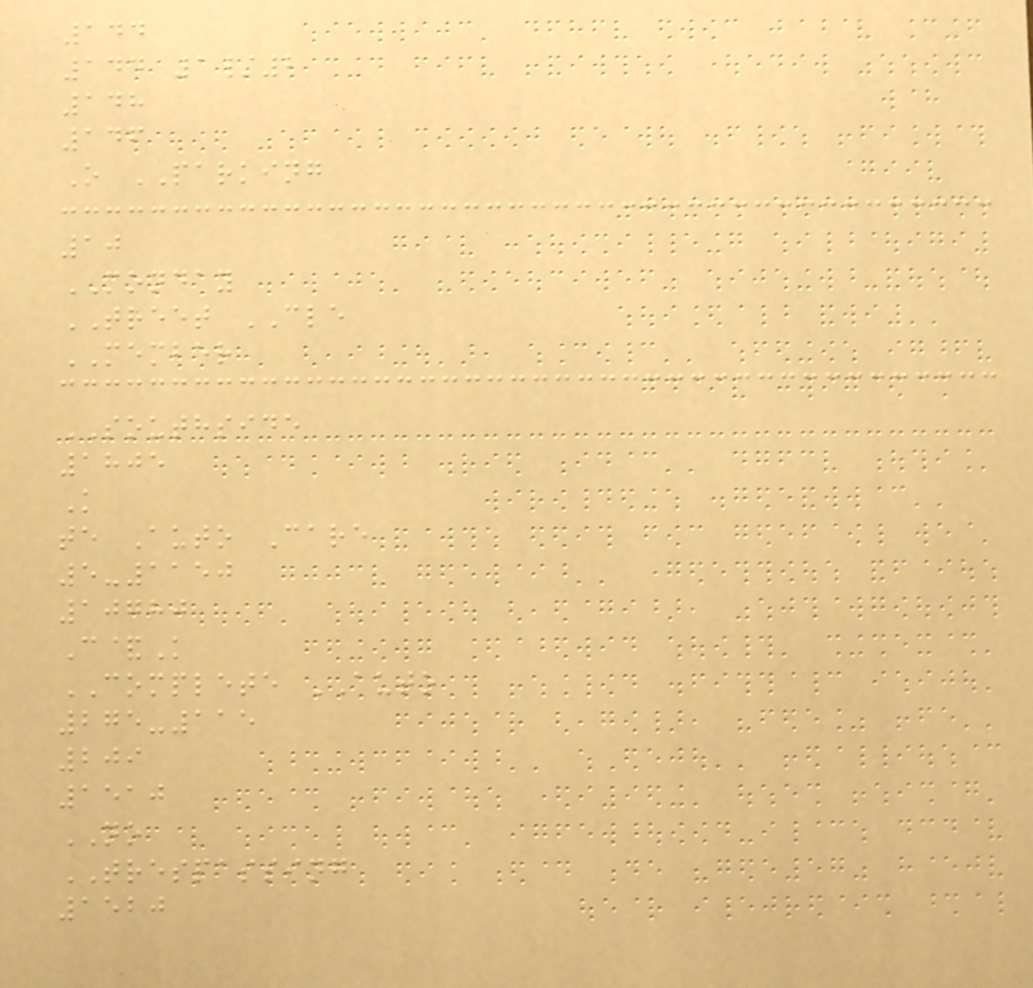144
144 1/2
148
146
O PARKING
10
MONDAY
TREET CLE
MEMBER
SOUTHSIDE
1805
K
te Auto Care
5-1150
10780
C&K
COMPLETE AUTO
275-115
209
1510
NO
TRESPASSING
1520
